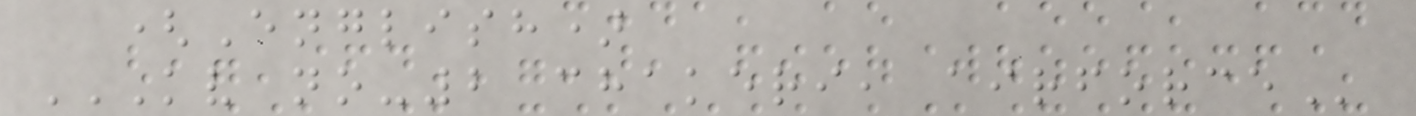(English)
KV NO-2 CHAKERI, AIRFORCE
